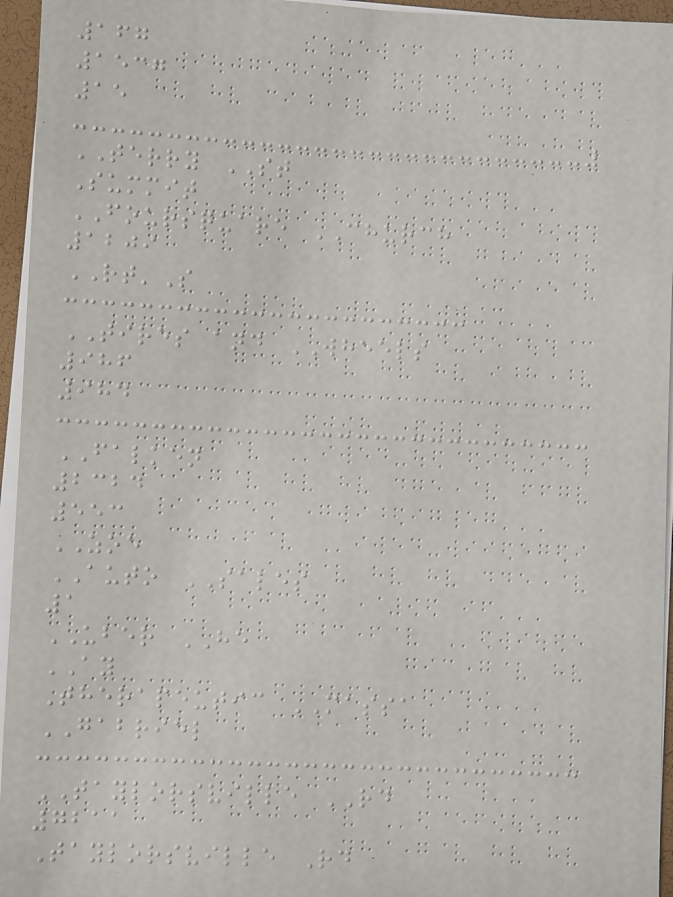167
1537
15
TERRY ST
Summit
FOURSQUARE CHURCH
1209
RT'S
TIRES and WHEELS
986
984
FALKEN
2324
553
ZOE
AUTO SALES
1
UBER HE
AY
Therapeutic MASSA
GABRIEL
TAYLORSVILLE RD
7211
Taylorsville Rd
